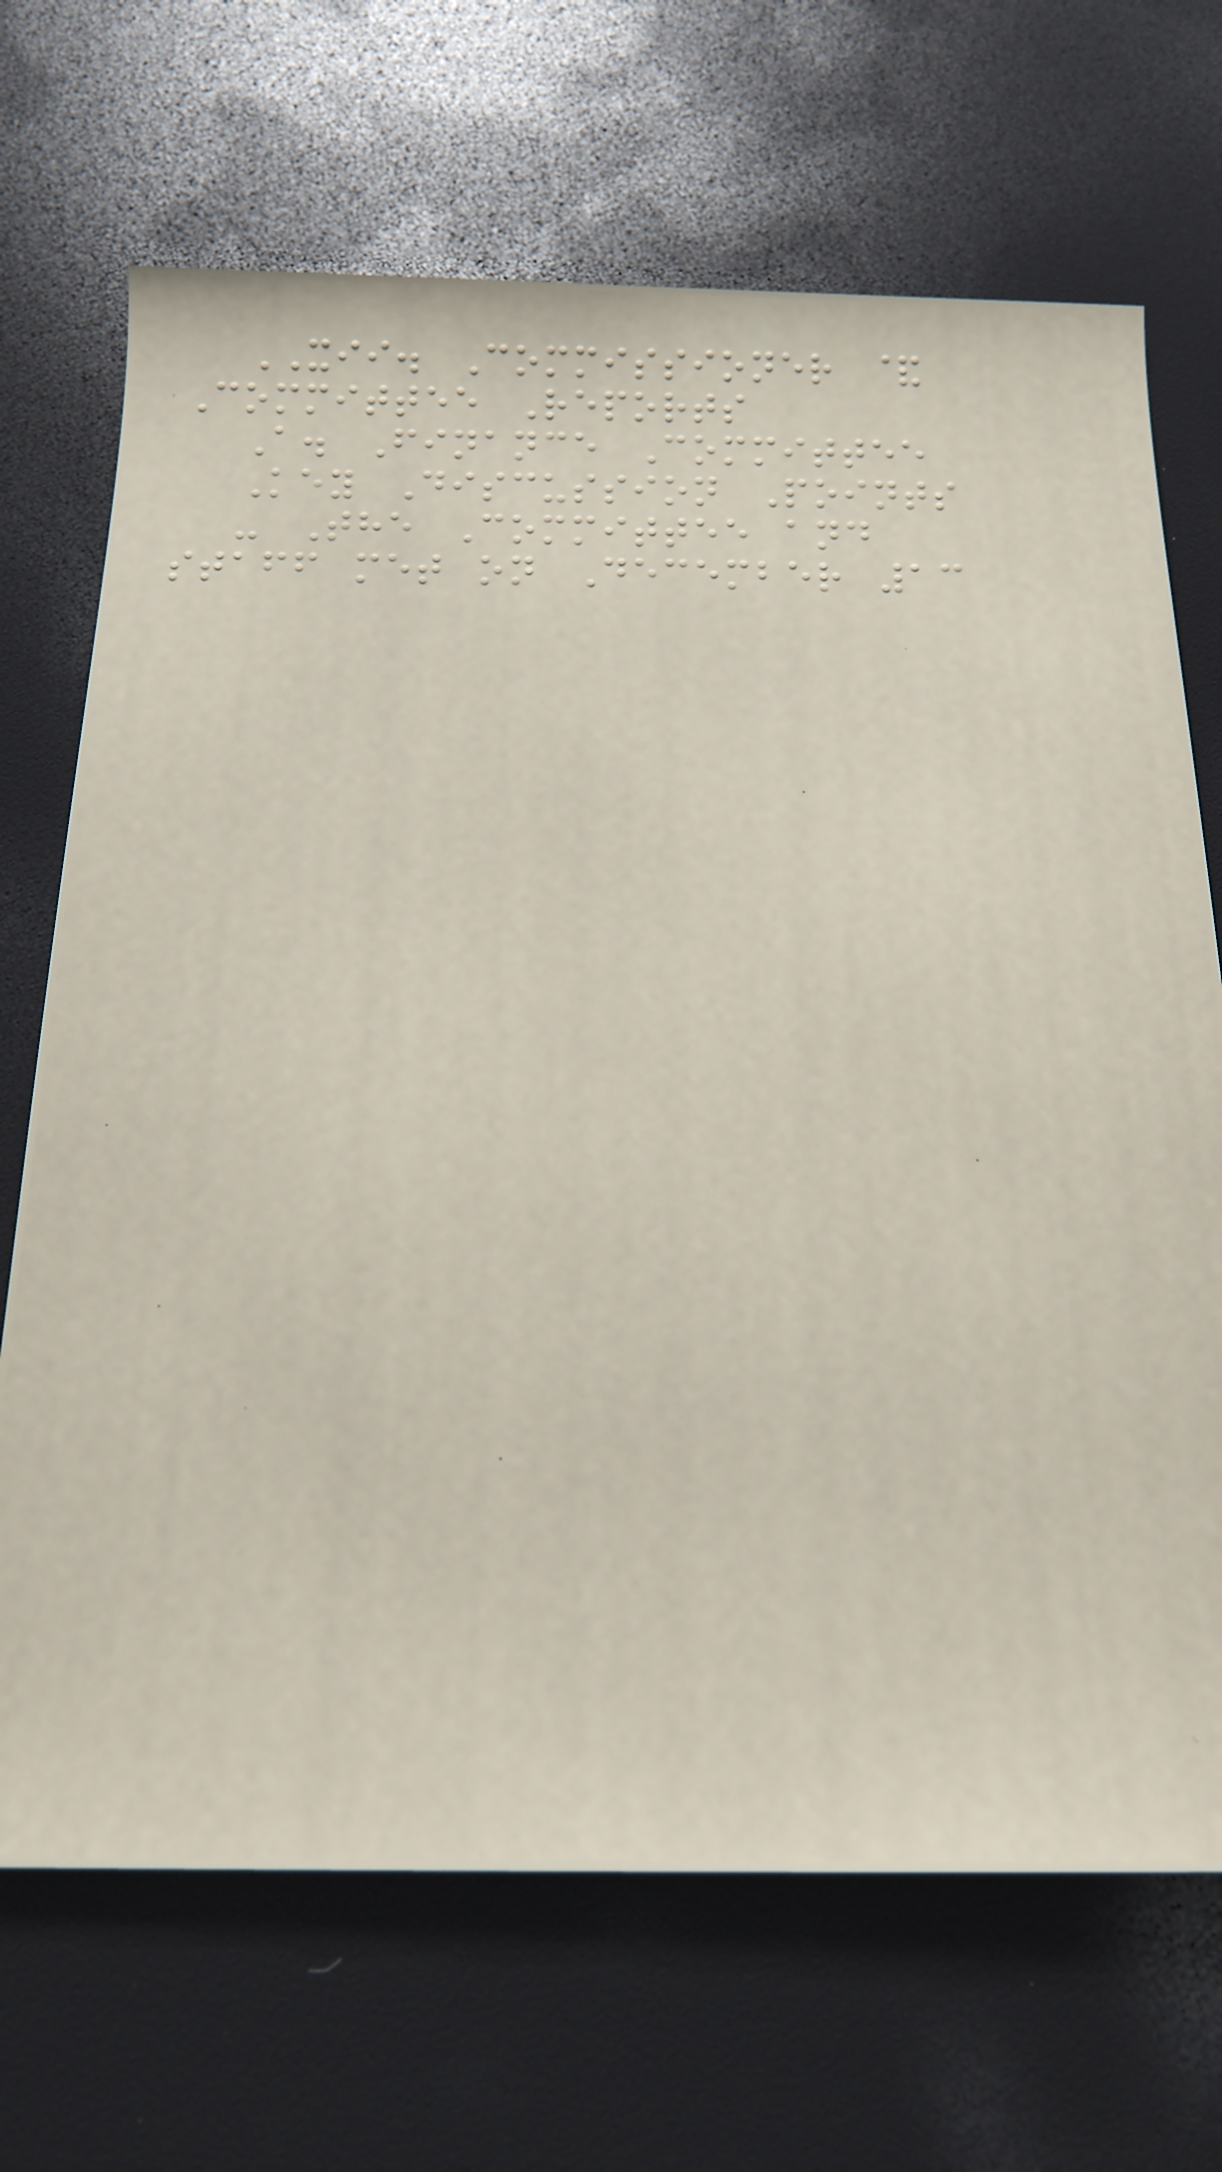XII. Commissioner &
Committee Reports
A. Finance Committee
Key Discussion Points
- The Committee and
staff met on December 13
